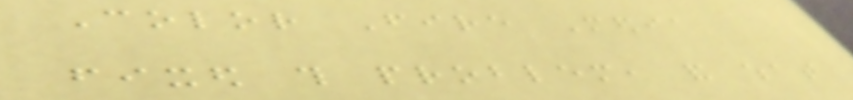Color Fire Media
fixed this problem, and what
